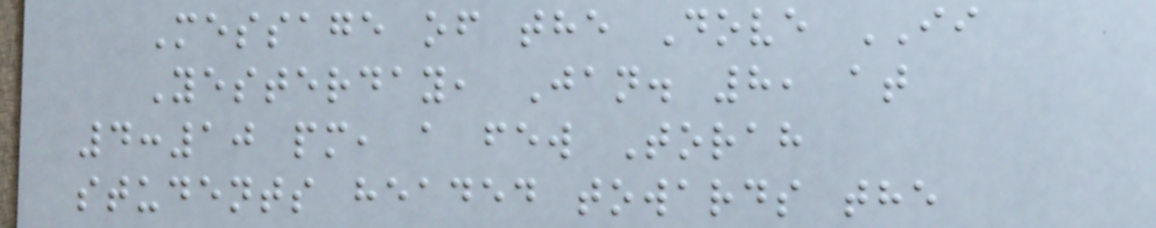Message of the Dove II
Yesterday, Jan. 8, at
4:10 pm, a few Torah
students headed towards the
